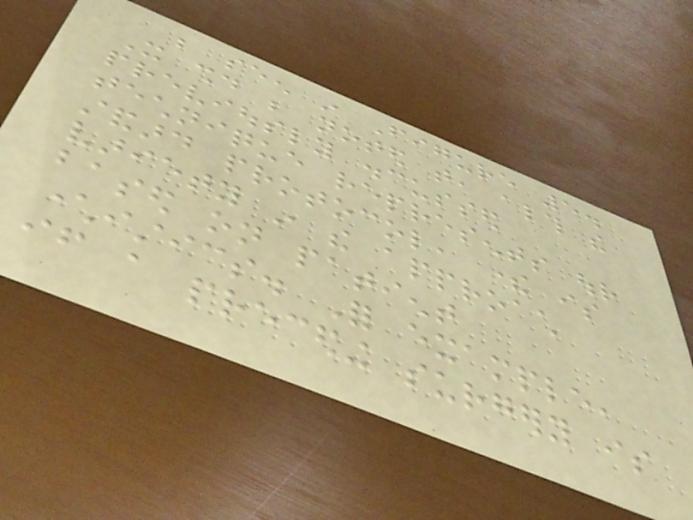be seen in Figure 5.
It should be noted that, although the
previously discussed
technique represents our
standard protocol, there is
variety in the approach
based on patient
characteristics. For example,
if a preceding surgery is
